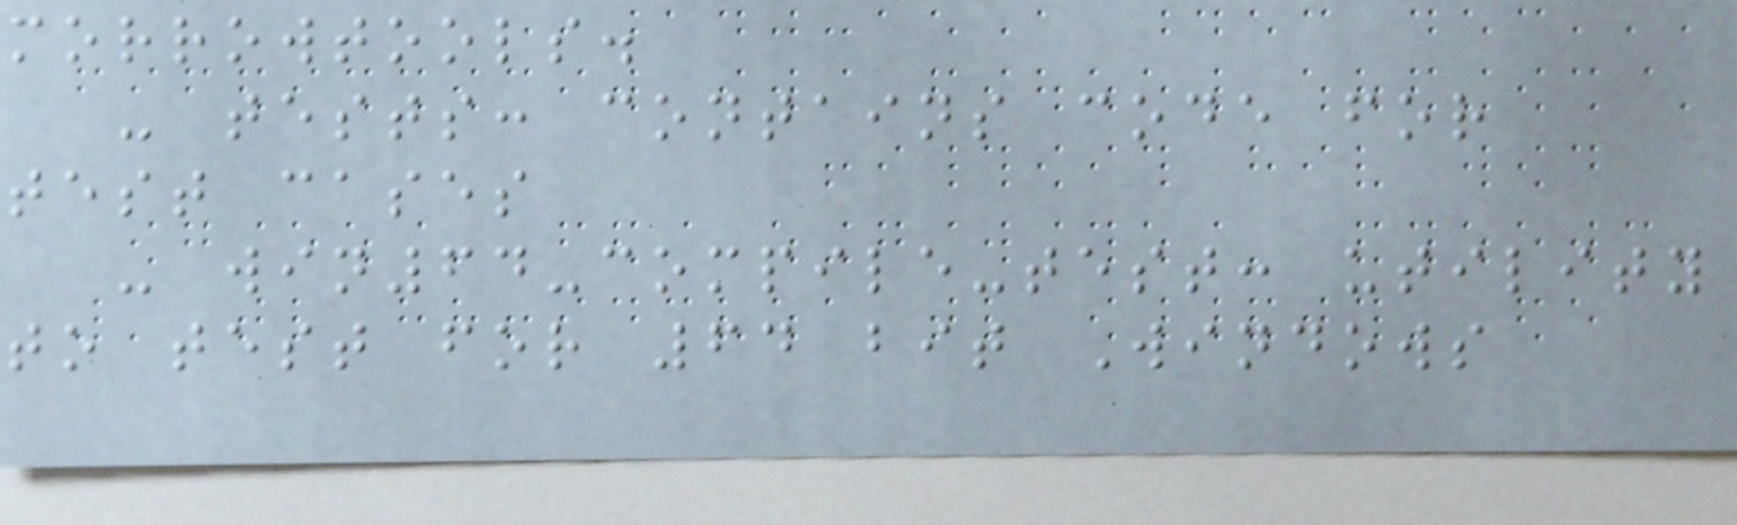morrowtools.
- tests: contains code for
test cases
- win64-compile-test: utility
to test for 64 bit Windows
